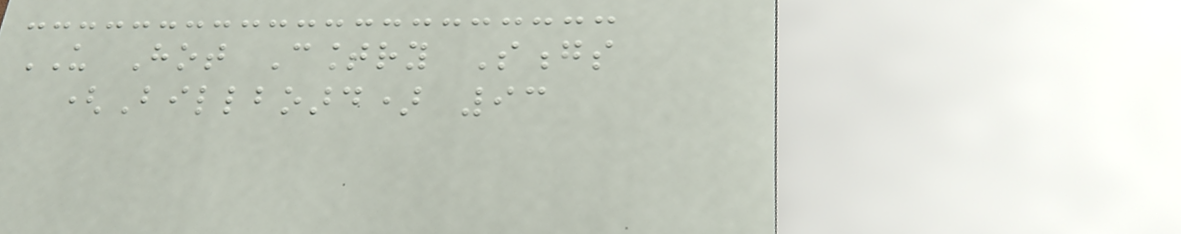US Hot Country Songs
(Billboard) 93
